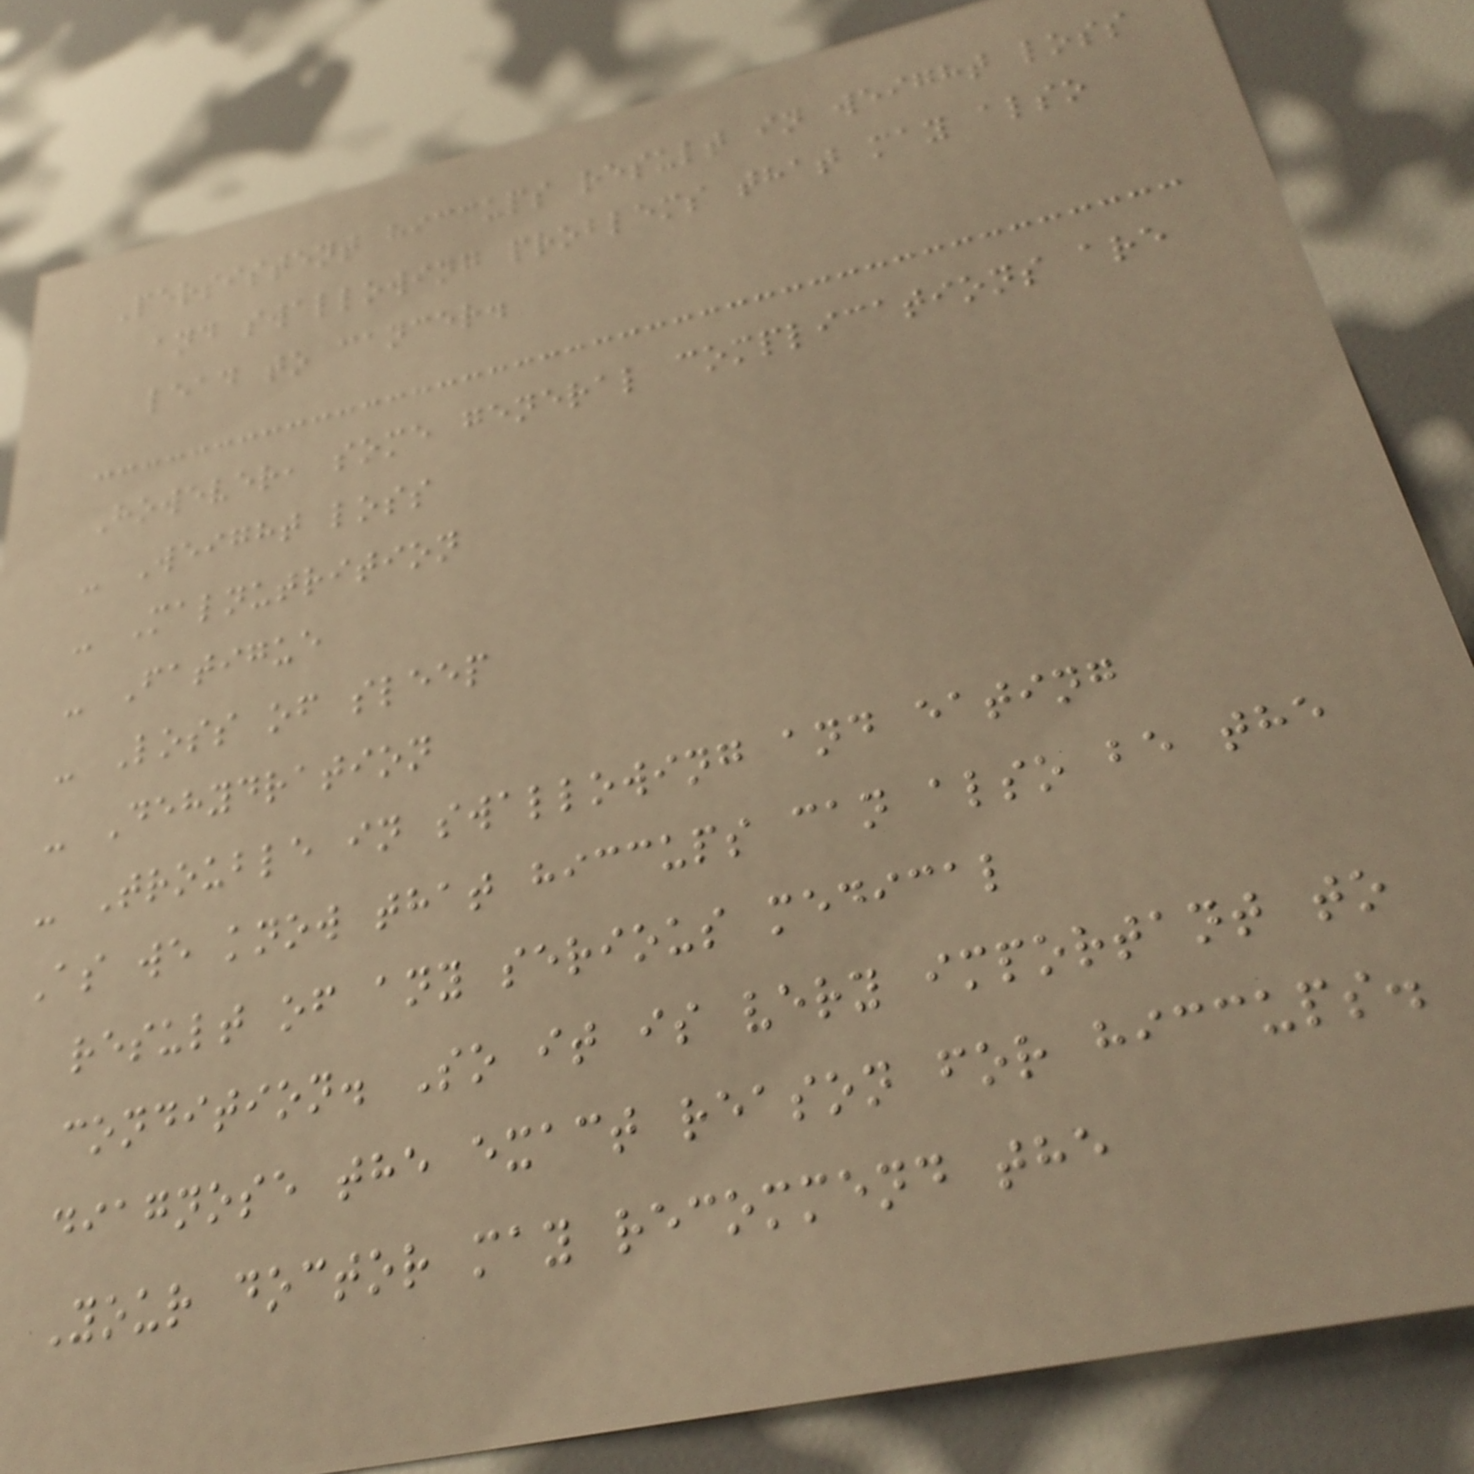Persistent hiccups result in weight loss
and swallowing problems that may also
lead to cancer.
However, some general complications are
- Weight loss
- Malnutrition
- Fatigue
- Loss of sleep
- Dehydration
- Trouble in swallowing and eating
As we know that hiccups can also be the
result of any serious medical
condition. So it is very important to
diagnose the exact reason for hiccups.
Your doctor may recommend the
